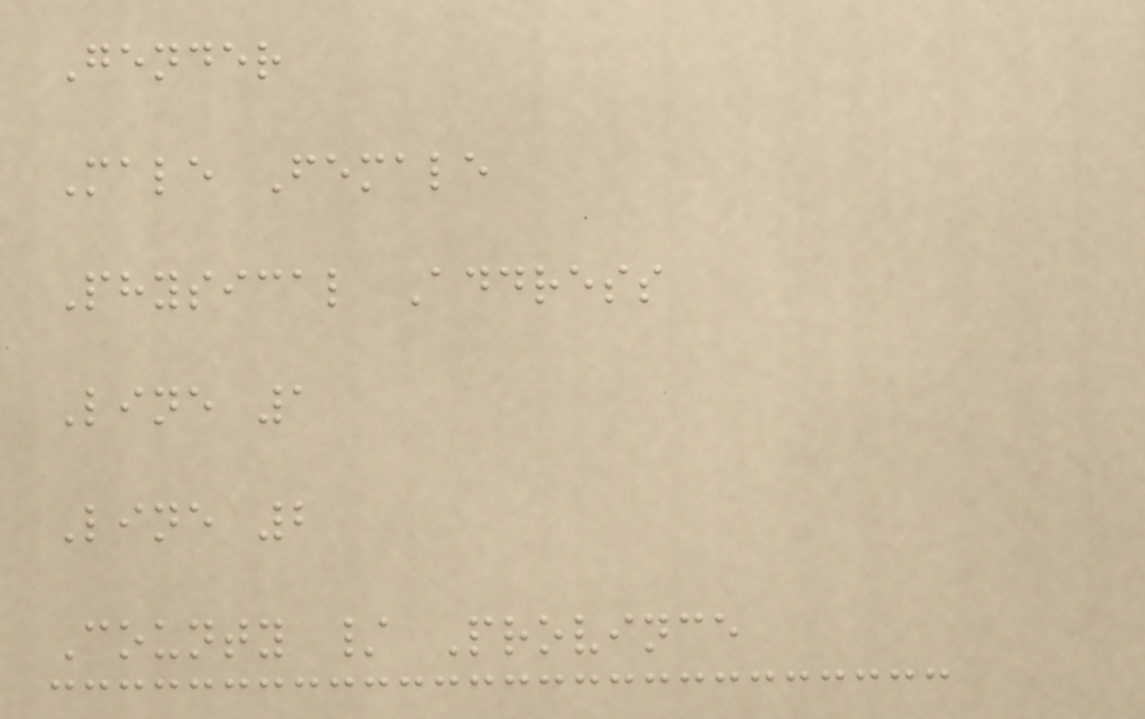Gender
Male Female
Physical Address
Line 1
Line 2
County / Province
